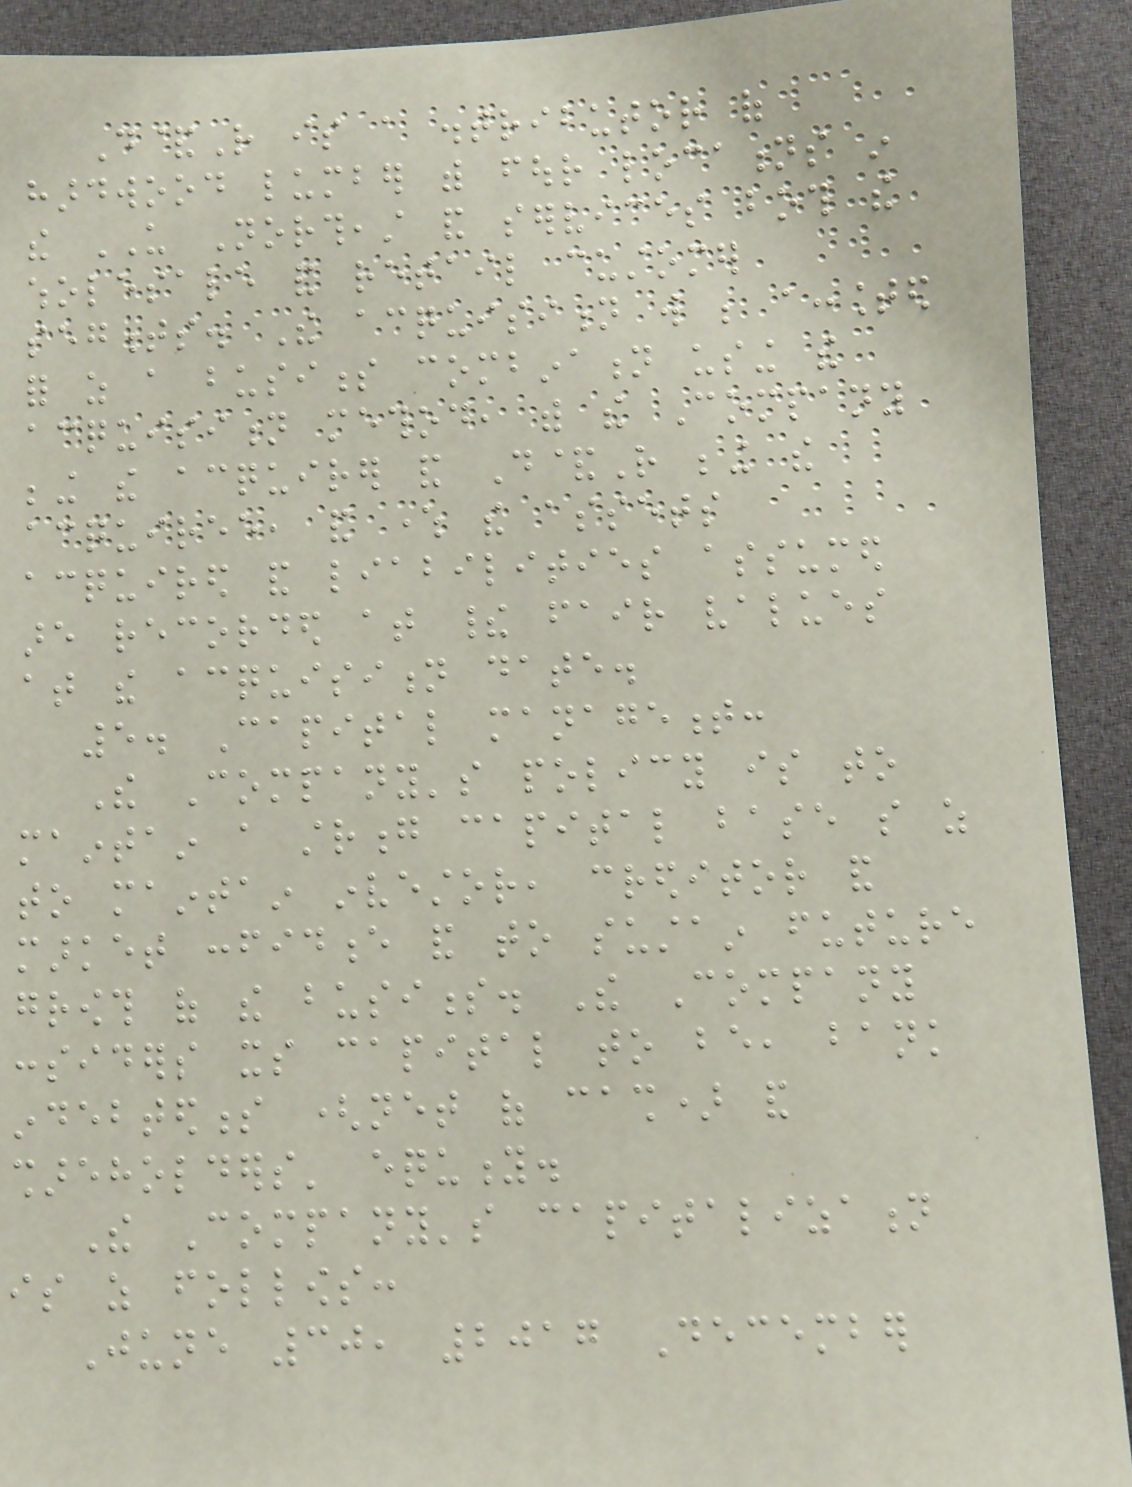D&R is a distributor of
hardwood lumber with four locations in
the US Northeast and services both the
wholesale and retail customer
segments. The acquisition will be accounted
for as a business combination using the
acquisition method, with the Company
being the acquirer and D&R being the
acquiree, and where the assets
acquired and liabilities assumed
are recorded at their fair values
at the acquisition date.
5. Capital management:
The Company's policy is to
maintain a strong capital base so as
to maintain investor, creditor and
market confidence and to sustain future
growth of the business. The Company
considers its capital to be, bank
indebtedness (net of cash) and
shareholders' equity.
The Company's capitalization
is as follows:
June 30, 2017 December
